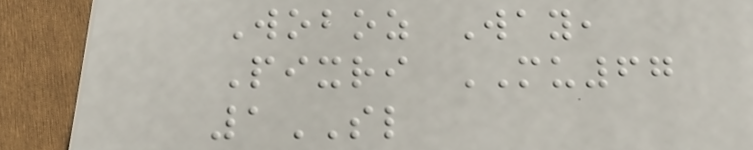Woboz Way,
Pixri MU67
1SL
